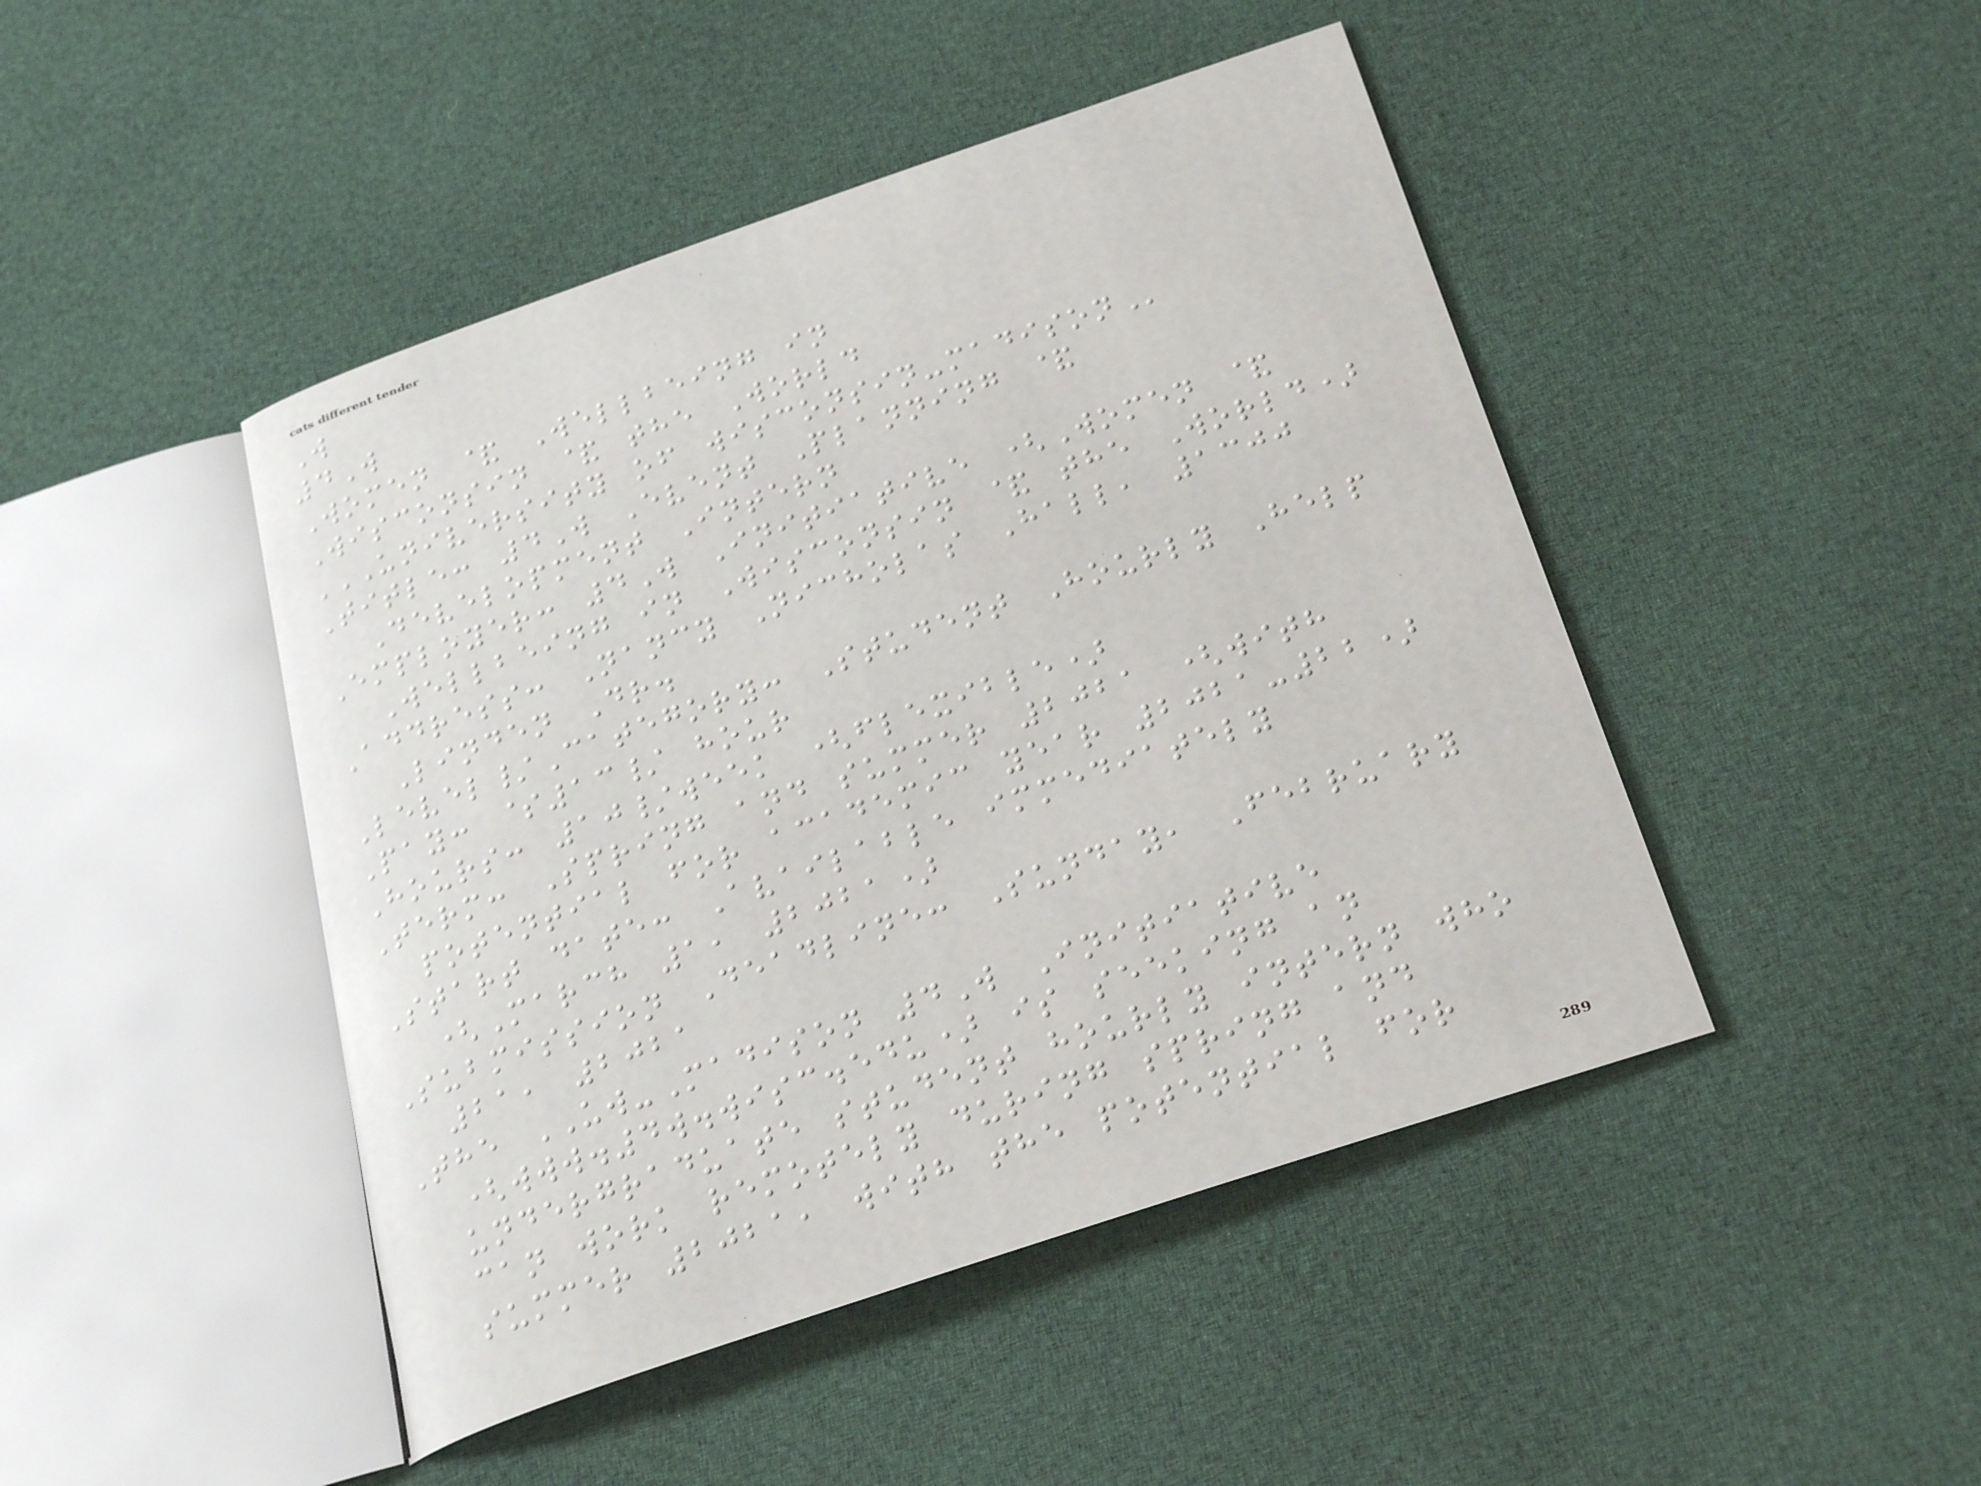W
4W
Women & Wellbeing in
Wisconsin & the World
UNIVERSITY OF WISCONSIN-MADISON
Title: 4W Event Planning &
Development Intern
Employer: 4W Initiative (Women &
Wellbeing in Wisconsin & the World)
Address: Nancy Nicholas Hall, 1300
Linden Dr.
Level/Category: Student Hourly Help
Pay: $13/ hour
Hours: 10/week (flexible)
Term: Spring and summer 2021 (with
potential for academic year 2021-22)
Start date: Available immediately
(March 1, 2021)
Submission Deadline: Sunday, February
21, 2021
The UW-Madison 4W Initiative
(www.4w.wisc.edu) is seeking an
undergraduate student hourly intern who
can work remotely during spring and
summer 2021, with the potential for
